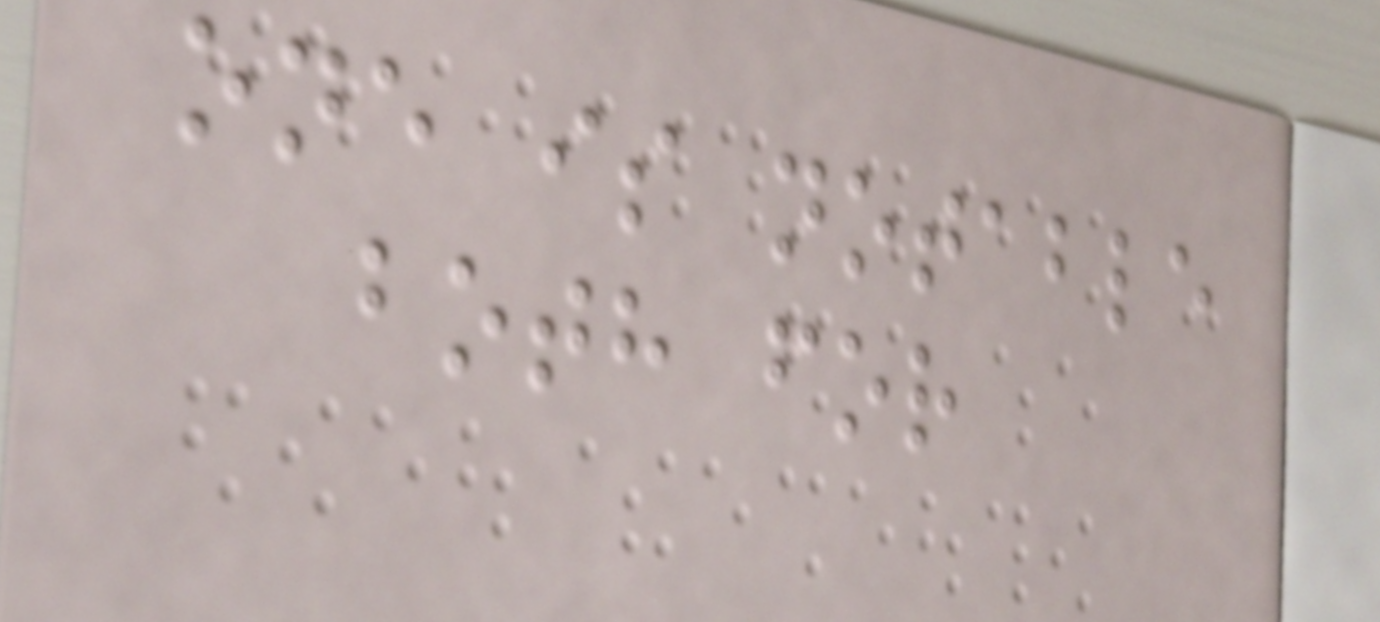one is notable
both for
